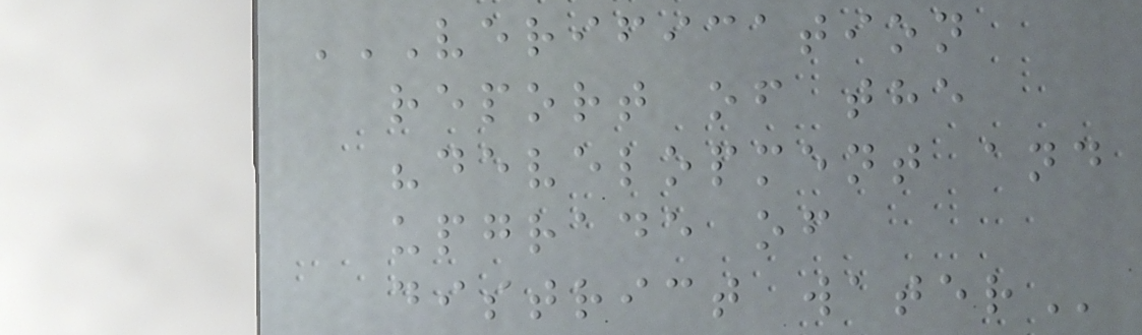VERIFICATION
REPORT OF THE
"DEVELOPMENT AND
UPGRADE OF
DISTRICT WATER
